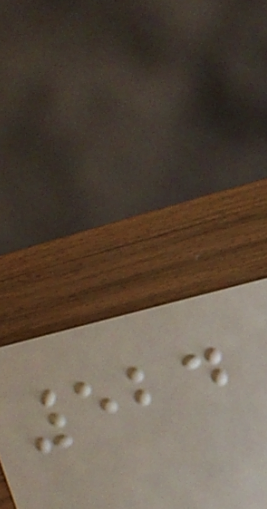524
